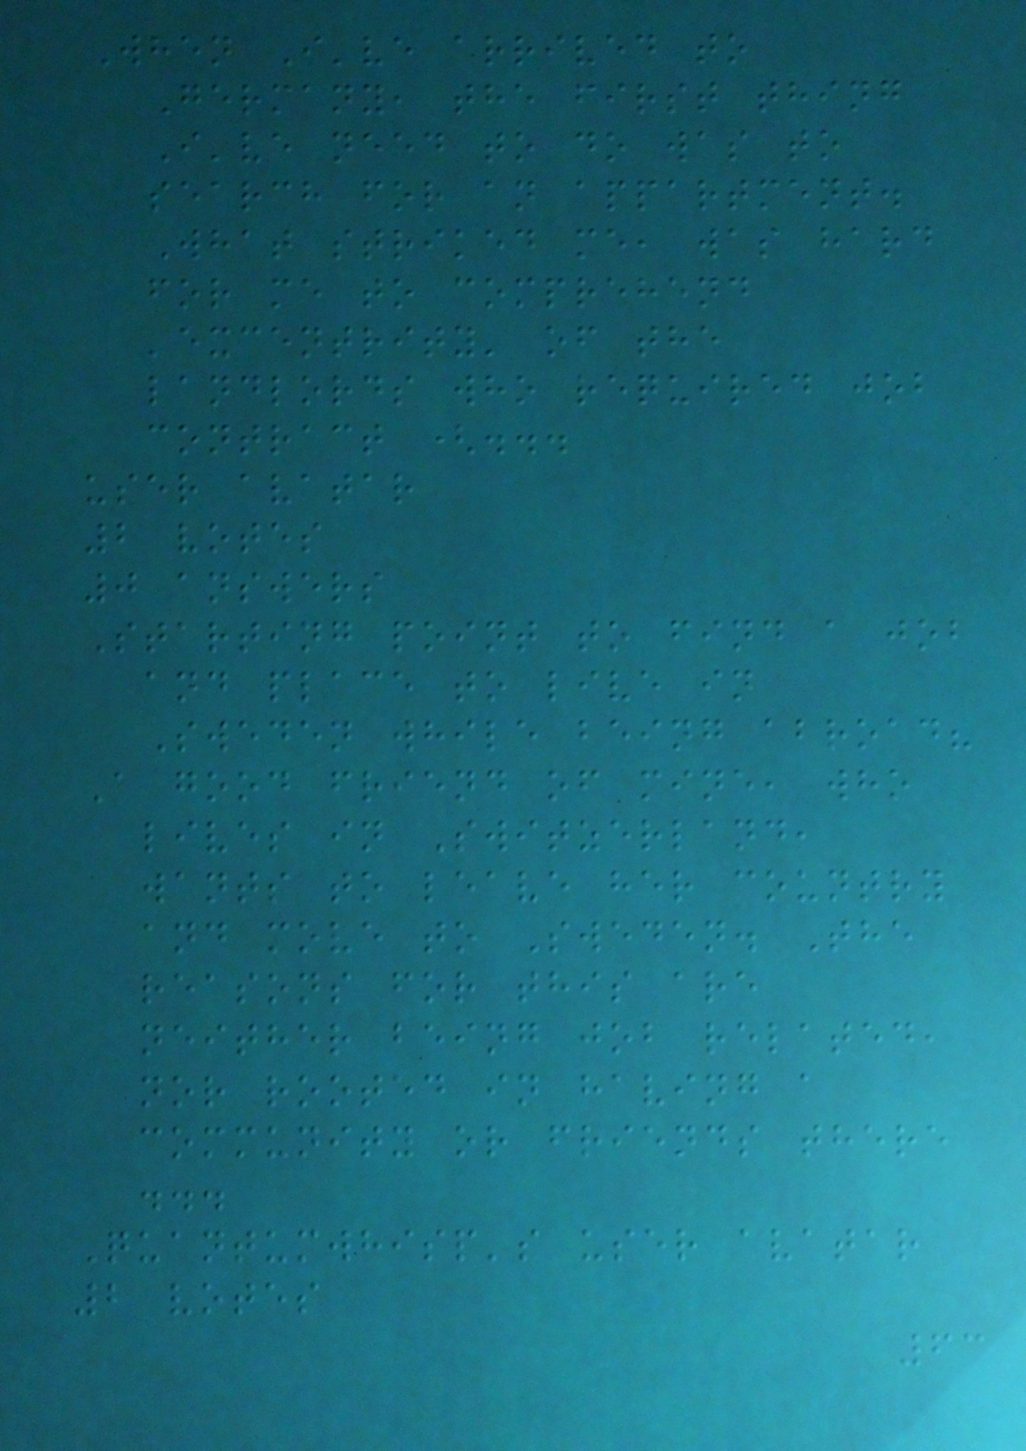When I've arrived to
Germany, the first thing
I've need to do was to
search for an appartment.
What striked me, was hard
for me to comprehend
'excentrity' of the
landlords who required job
contract (...
user avatar
2 votes
0 answers
Starting point to find a job
and place to live in
Sweden while being abroad?
A good friend of mine, who
lives in Switzerland,
wants to leave her country
and move to Sweden. The
reasons for this are
neither being job related,
nor rooted in having a
community or friends there
...
Quantumwhisp's user avatar
2 votes
63
